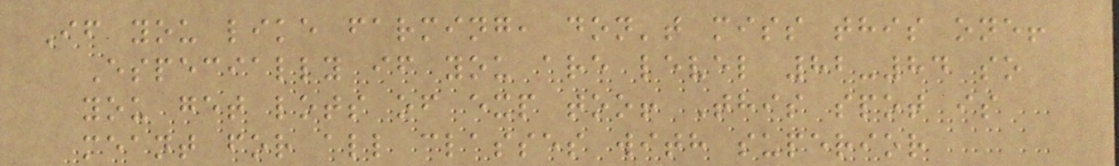If you like farming, don't miss this one!
Especially if you are level 82-84 so
you get lots of exp too! This spot is
meant for all classes with superior
